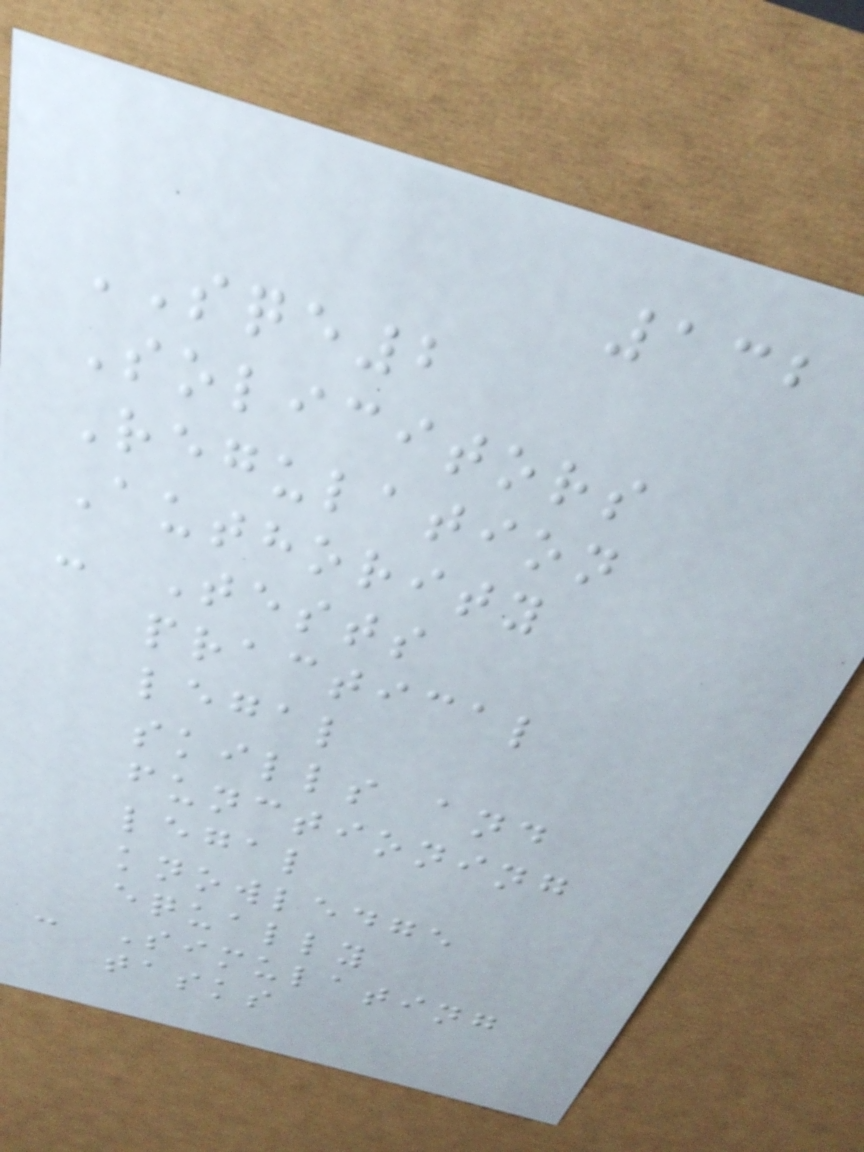132
SQE2
Solicitors
Regulation
Authority
- Tests
practical
legal
skills and
functioning
legal
knowledge
equally
- Simulating
tasks
